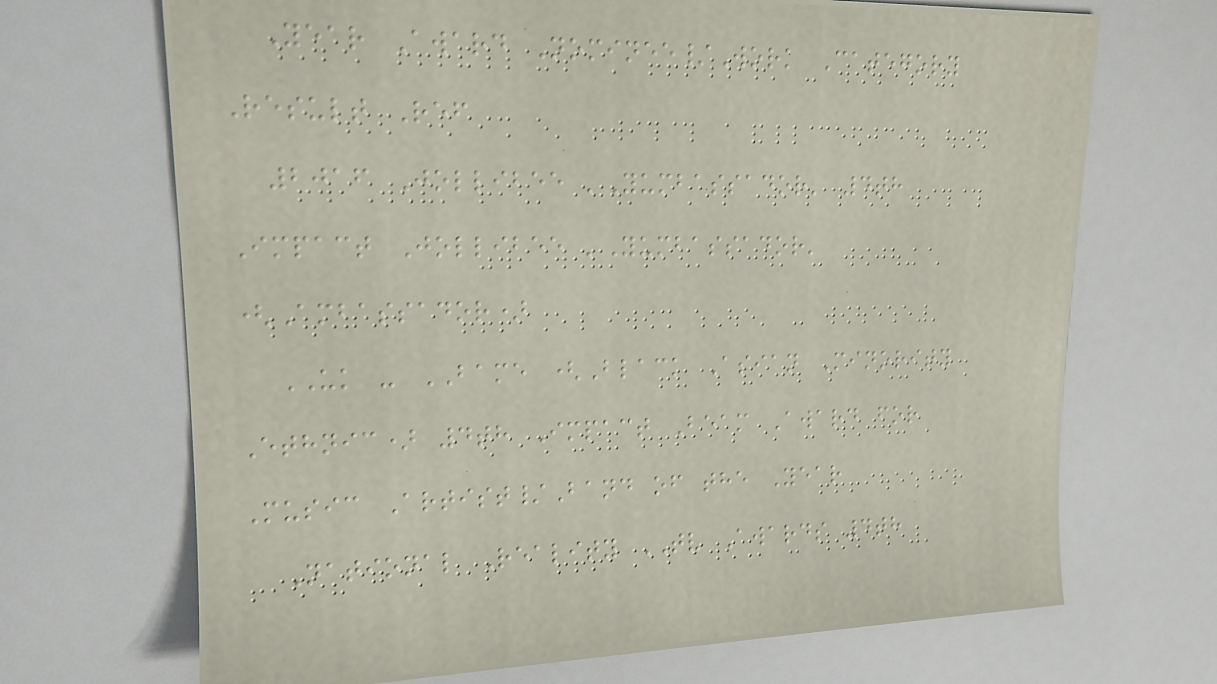Year Award Nominee/Work Category
Result Ref
2016 Jollibee 'Yumbassador' 4th
Impact Jollibee 'Yumbassador'
(Ambassador)
UK - BAME (Black Asian Minority
Ethnic) 4th Impact Beam Award for
Music Artist/Band of the Year
National Reality TV Awards 4th
